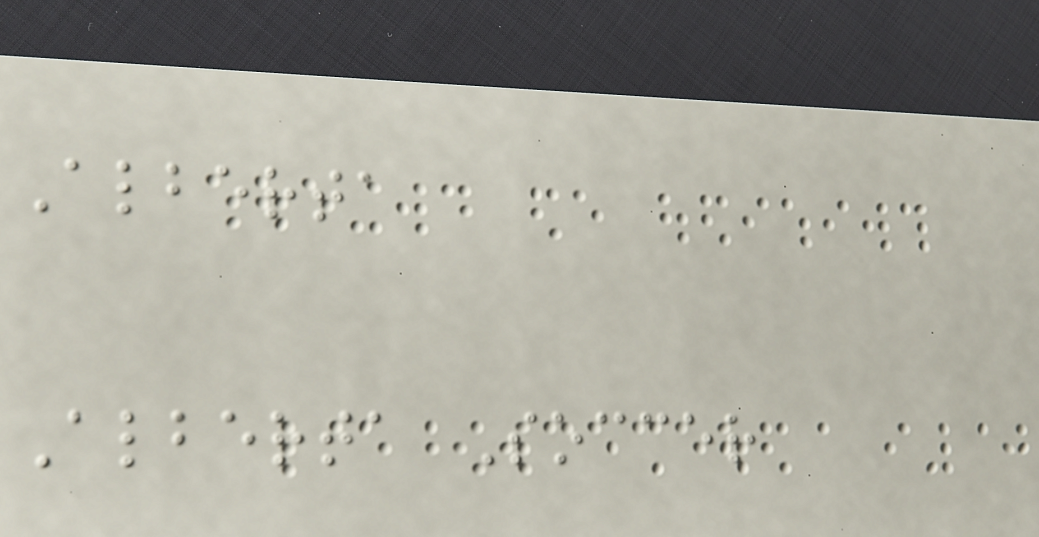Alberta
Alberta Soccer
